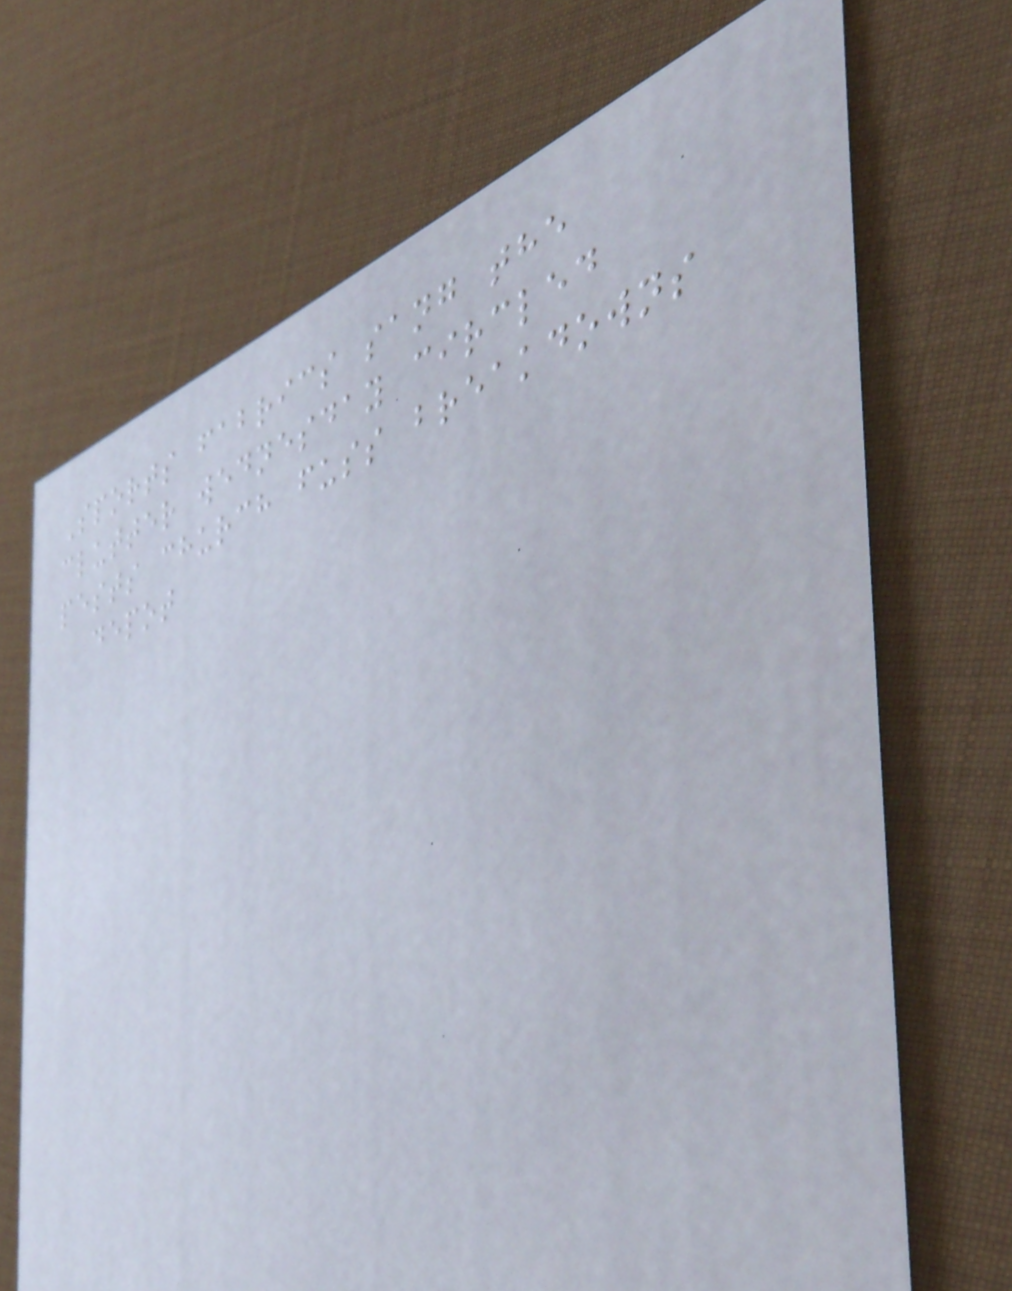Sports fabrics sang the
clutter wednesday circled
pests church fuss breakdowns
depot
